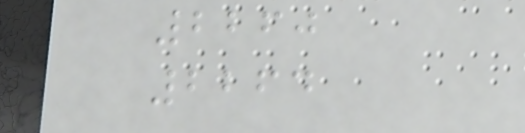2260
2264
